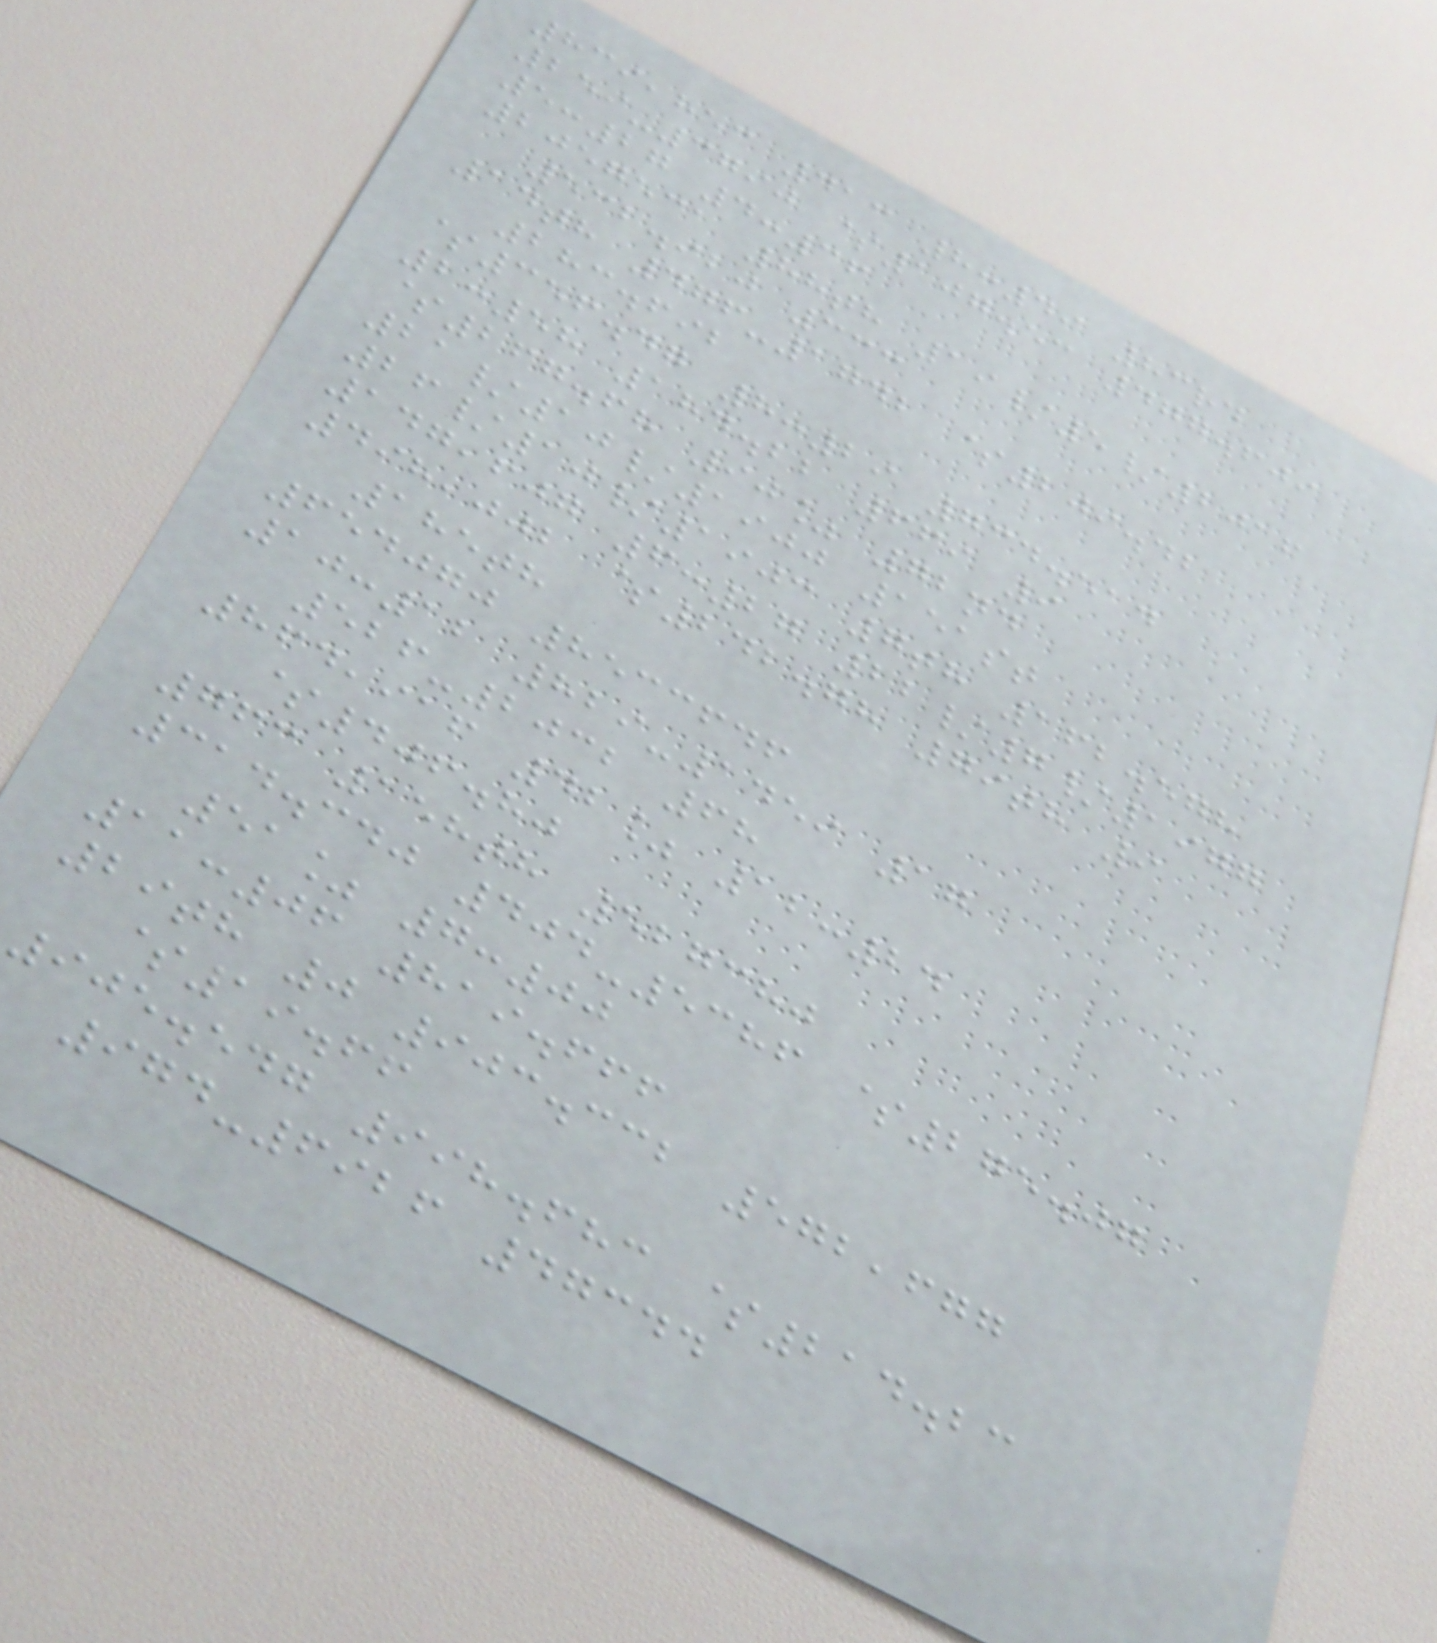839,853 413 8:49 83rd
259-3790 $107.53 477.609
5:27 4:36
2057531 88th 19/5/2016
532.920 333
14th 476-1742 $209.42
283.692
$356.47 8:29 734.514
2:58 184.22 669 9
$267.68 90% 72nd
21/10/1900 151st
26/10/1903 7th 162.578
147,607 6:27 22/7/1977
498,002 $242.78 79th 9
185th
654070 8533646
10:12 829-1459 17
526-2032 68
864,916 42% 12:24
$406.80
763 158th 527380
314.340 404-5386 $275.07
51% 7:00
11:06 819.666
29th 0 903.332 572,677
$19.66
905.547 998.683 $214.23
974-6926 47344
